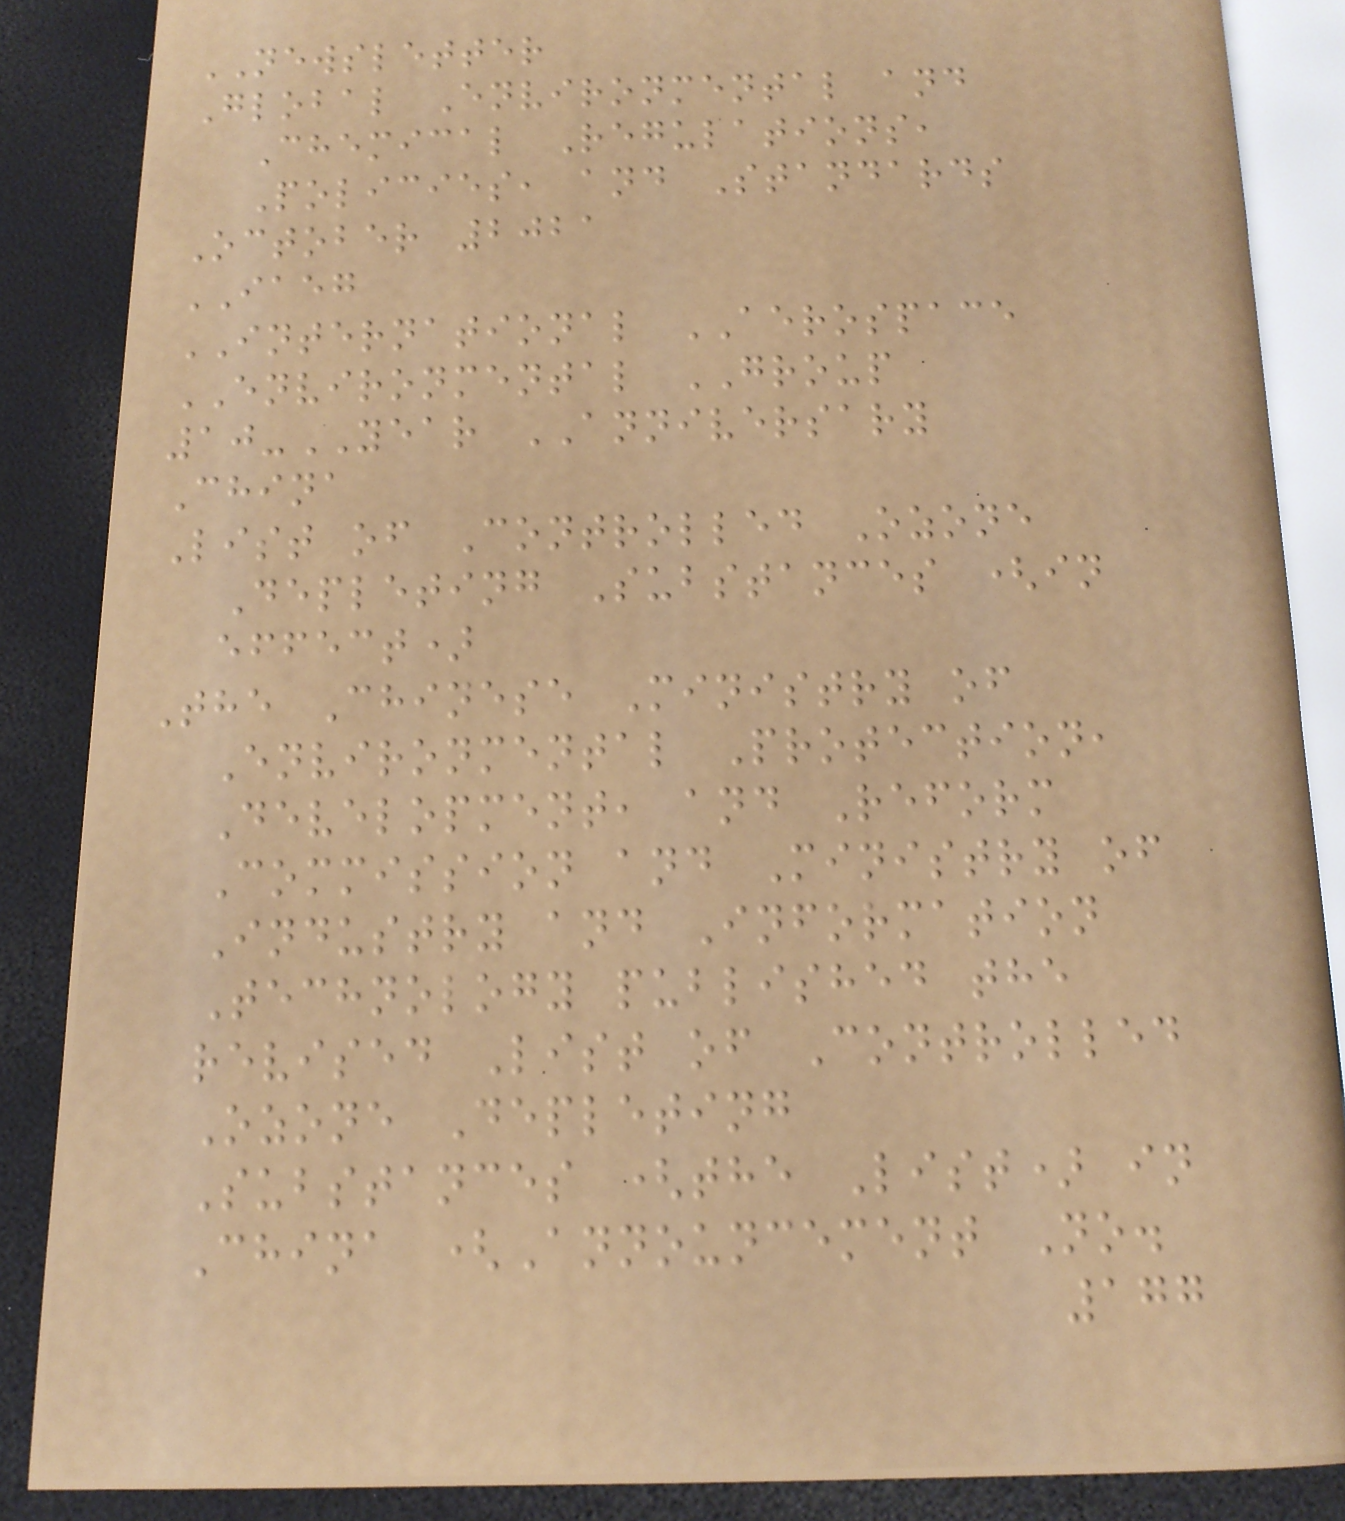NEWSLETTER
Global Environmental and
Chemical Regulations,
Policies, and Standards
October 2021
IAEG
INTERNATIONAL AEROSPACE
ENVIRONMENTAL GROUP
10-YEAR ANNIVERSARY
China
List of Controlled Ozone
Depleting Substances (in
effect)
The Chinese Ministry of
Environmental Protection,
Development, and Reform
Commission and Ministry of
Industry and Information
Technology published the
revised List of Controlled
Ozone Depleting
Substances (the List) in
China (Announcement No.
177
